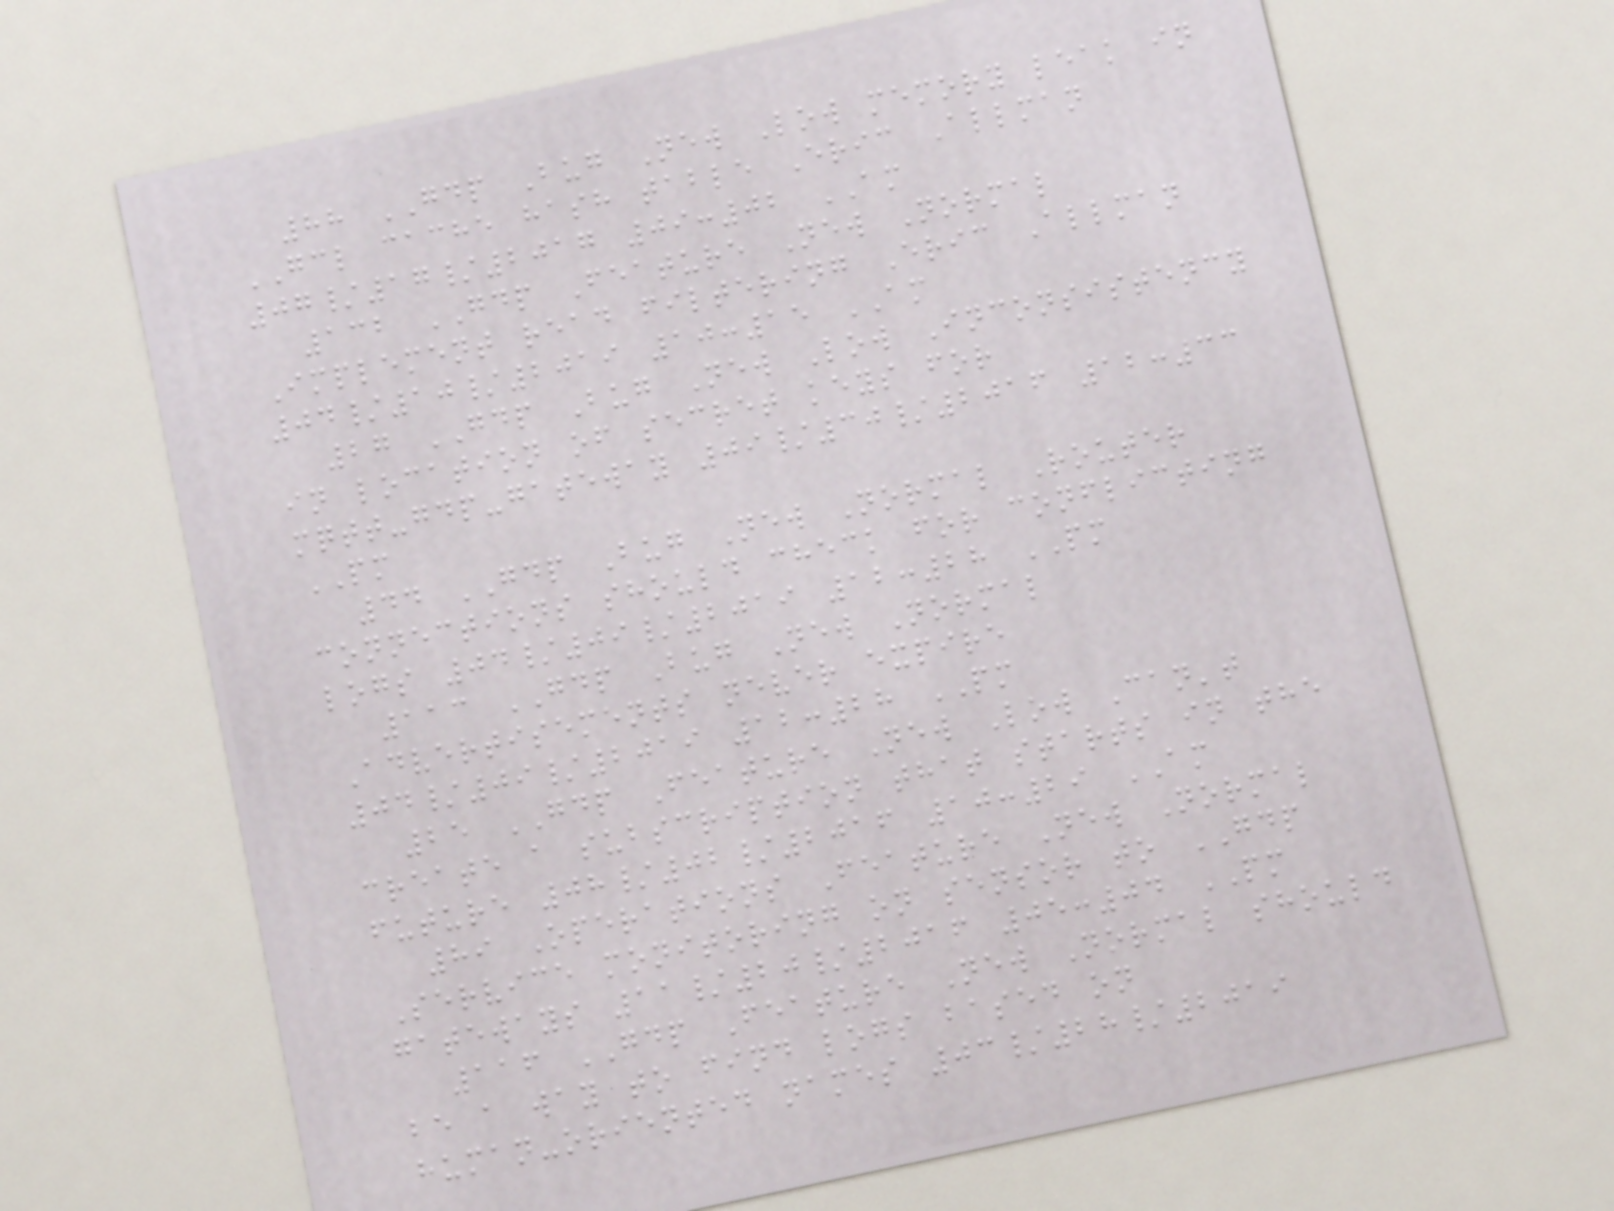88 GDP Bug New Low memory leak in
GCL cache hash table Eric Allman
07/17/2017 09:02 AM
132 GDP Feature New Normal
Implement read filtering Eric Allman
04/10/2019 10:15 AM
27 GDP Bug New Low Inconsistency
in location of secret keys for
mqtt-gdp-gateway 09/30/2016 12:33
PM
44 GDP Bug New Normal Router
connections should check for conflicting
logs 04/09/2019 12:28 PM
113 GDP Bug New Normal
Advertisements never expire
04/09/2019 12:28 PM
25 GDP Feature New Low Can't
create a subscription that starts in the
future 08/02/2016 10:29 AM
89 Operations Feature New Normal
Service monitoring on sensor to GDP
gateways 11/20/2016 05:04 PM
116 GDP Feature New Normal should
be a way to find logs based on
human-oriented names 03/28/2019
